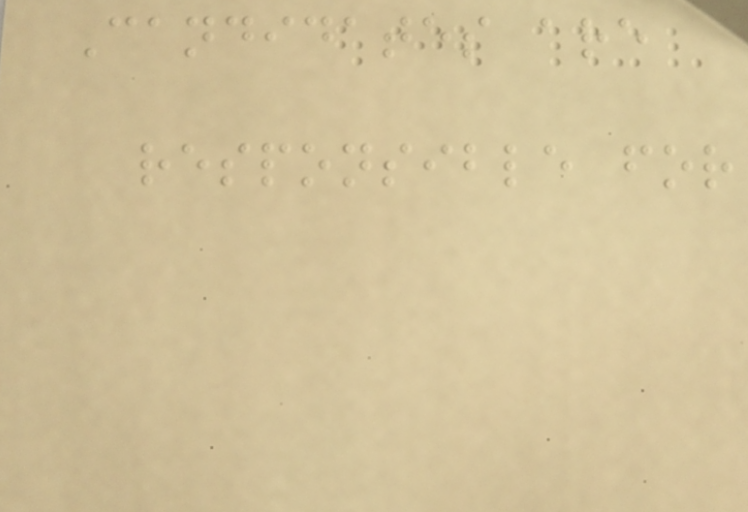Candidates are
responsible for
